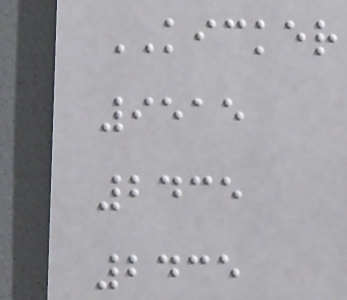KICKER
9515
2435
2435
